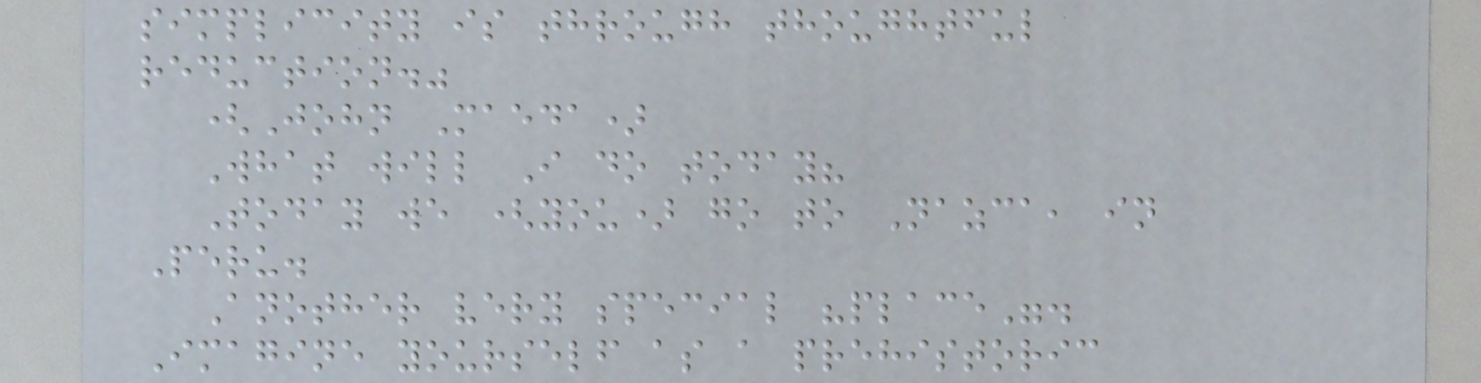simplicity is through thoughtful
reduction."
(John Maeda)
What will I do today?
Today we (you) go to Nazca, in
Peru.
Another very special "place".
Imagine yourself as a prehistoric
